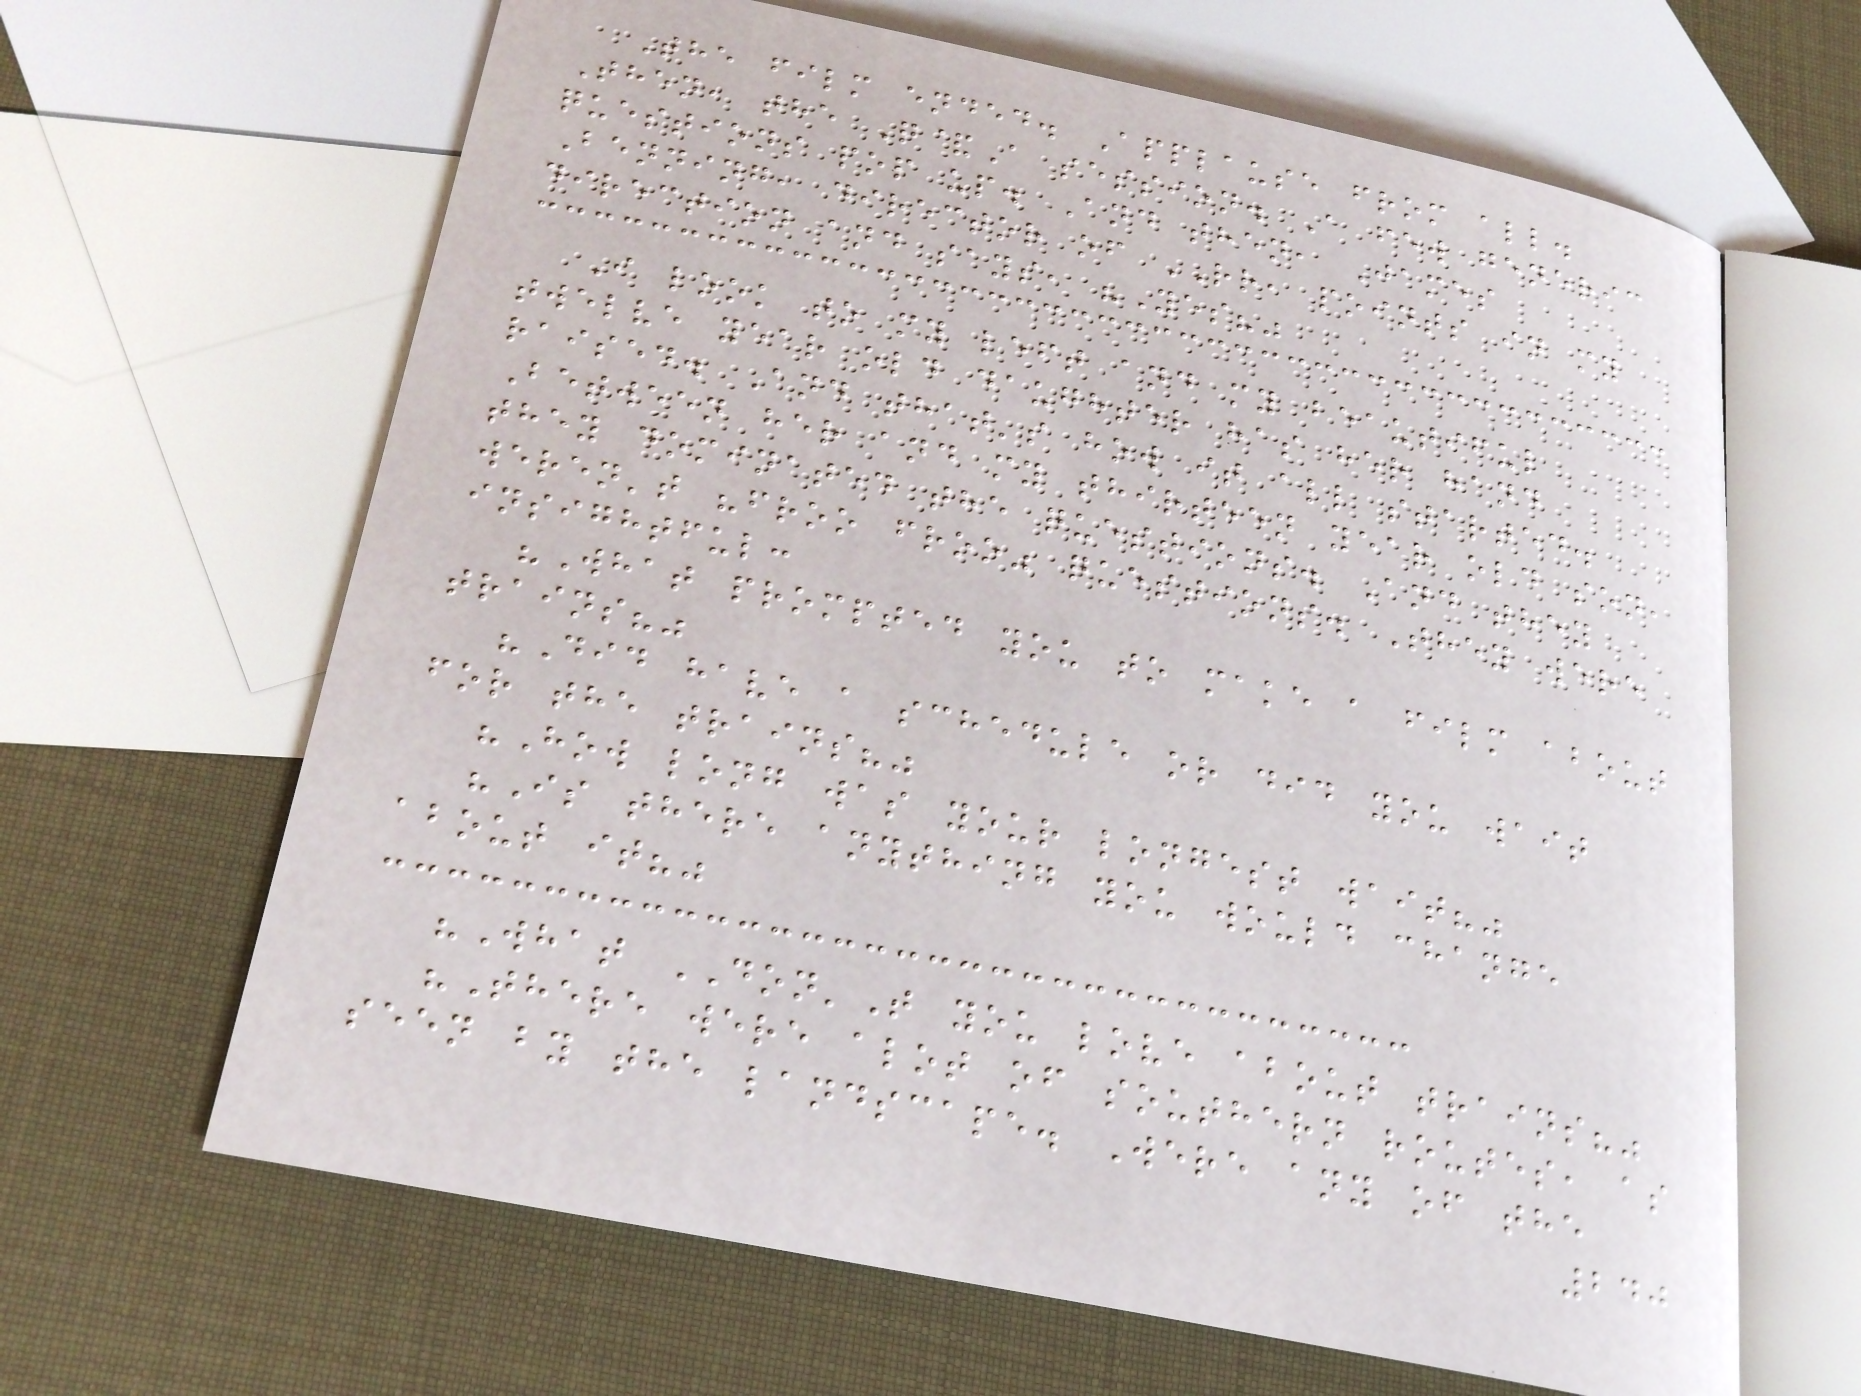The film ended. Applause from all.
Then, the Q&A session. A few generic
questions pop up. And then, James
Benning, director of RR, points in my
direction and says, "Yes?"
I look to my left and my beautiful
twelve year old daughter has her hand
raised. And that's how it all started.
Between her and my thirteen year old son,
they dominated the questions. And they
weren't "froo froo" questions. They were
insightful:
"What prompted you to make a film about
trains?"
"Did have a schedule or did you wait
for the trains?"
"How long was your longest wait?"
"Is there anything you would change
about it?"
"What DON'T you love about trains?"
"There were alot of southern routes, as
seen by the landscape. Were any of the
240
